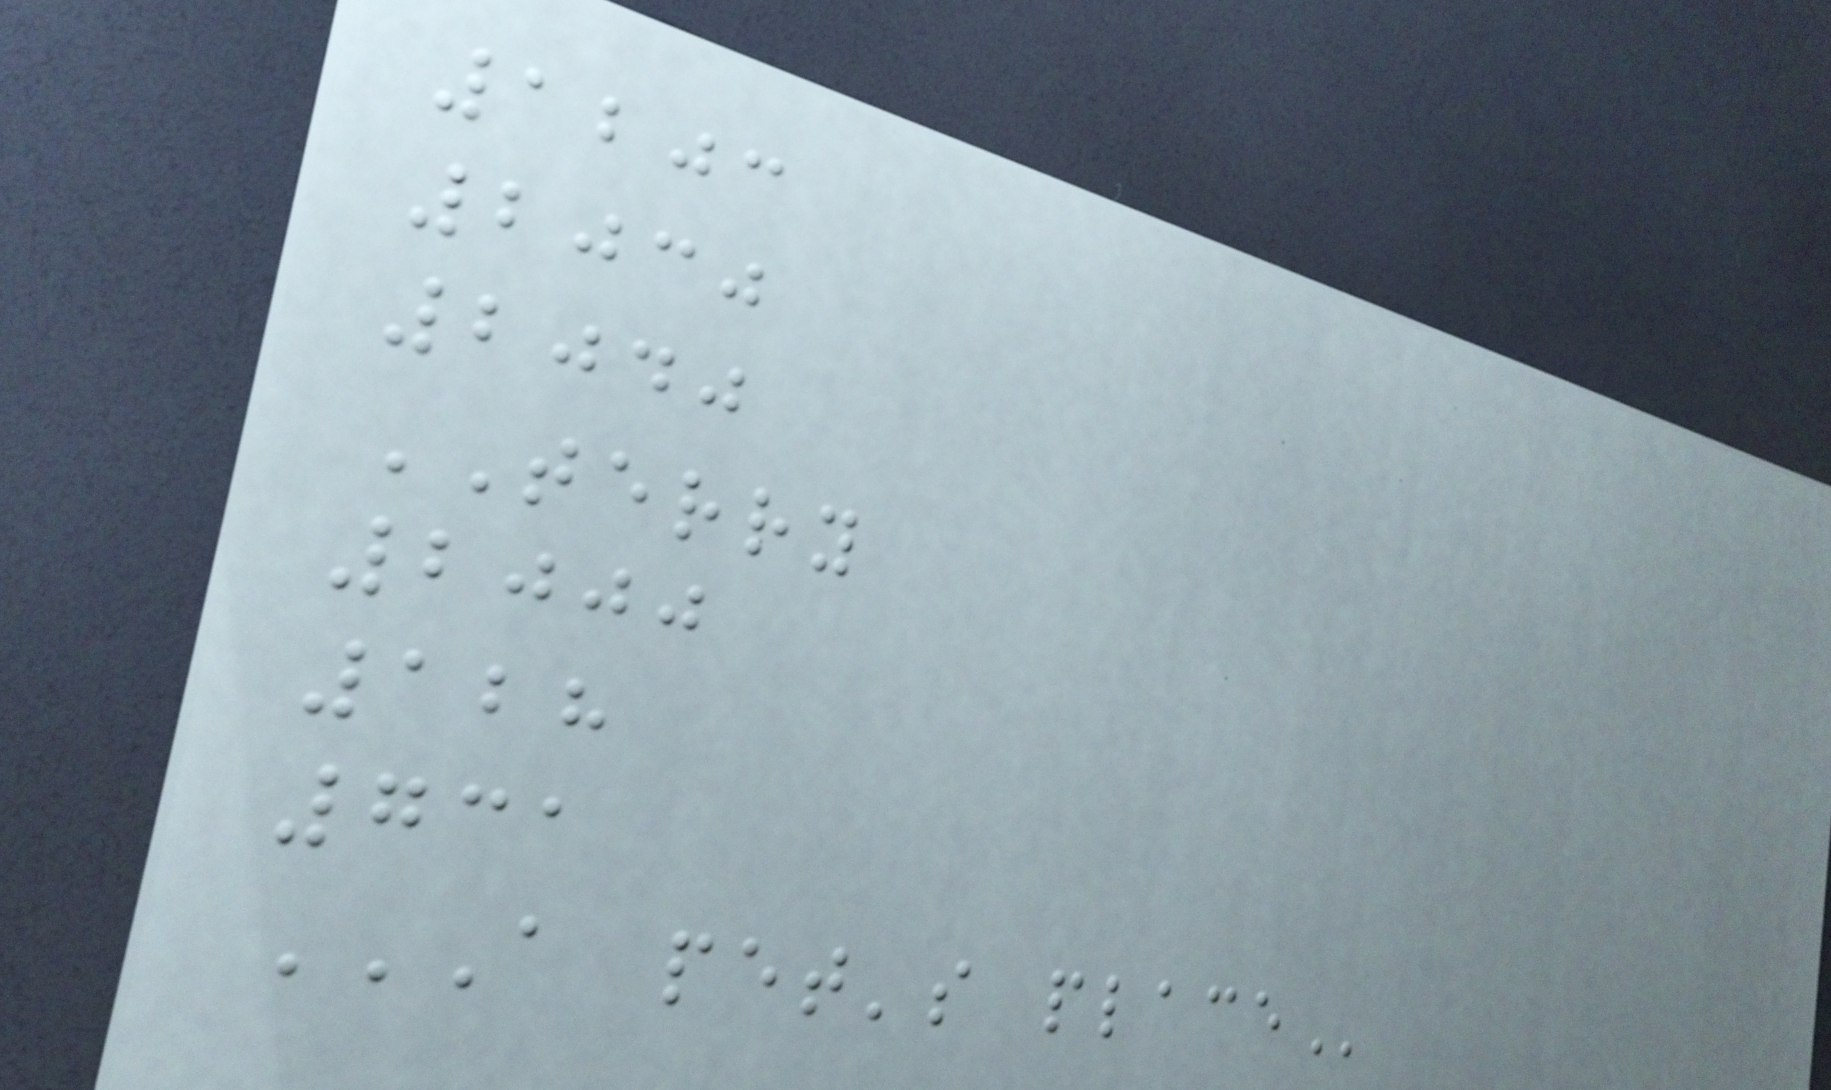1203
2030
2040
TERRY
2000
128
731
A PET'S PLACE
